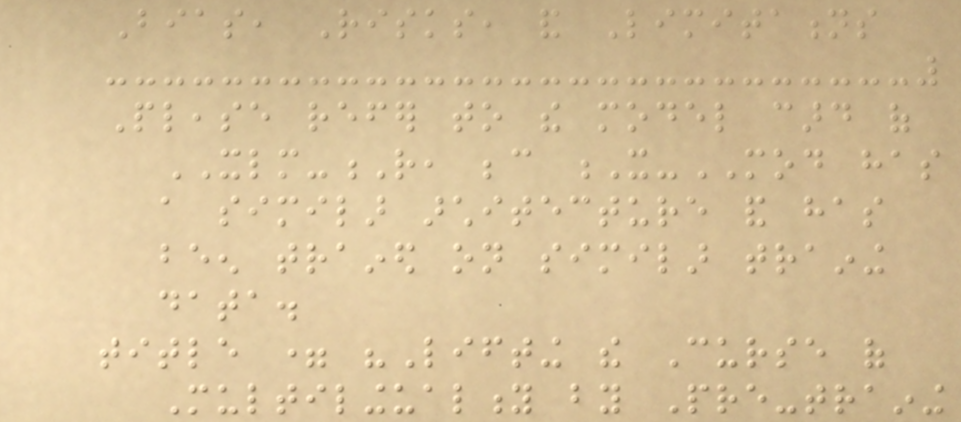Bias, Risks, and Limitations
Please refer to the model card of
XLM-R, because X-MOD has
a similar architecture and has
been trained on similar training
data.
title = "Lifting the Curse of
Multilinguality by Pre-training
